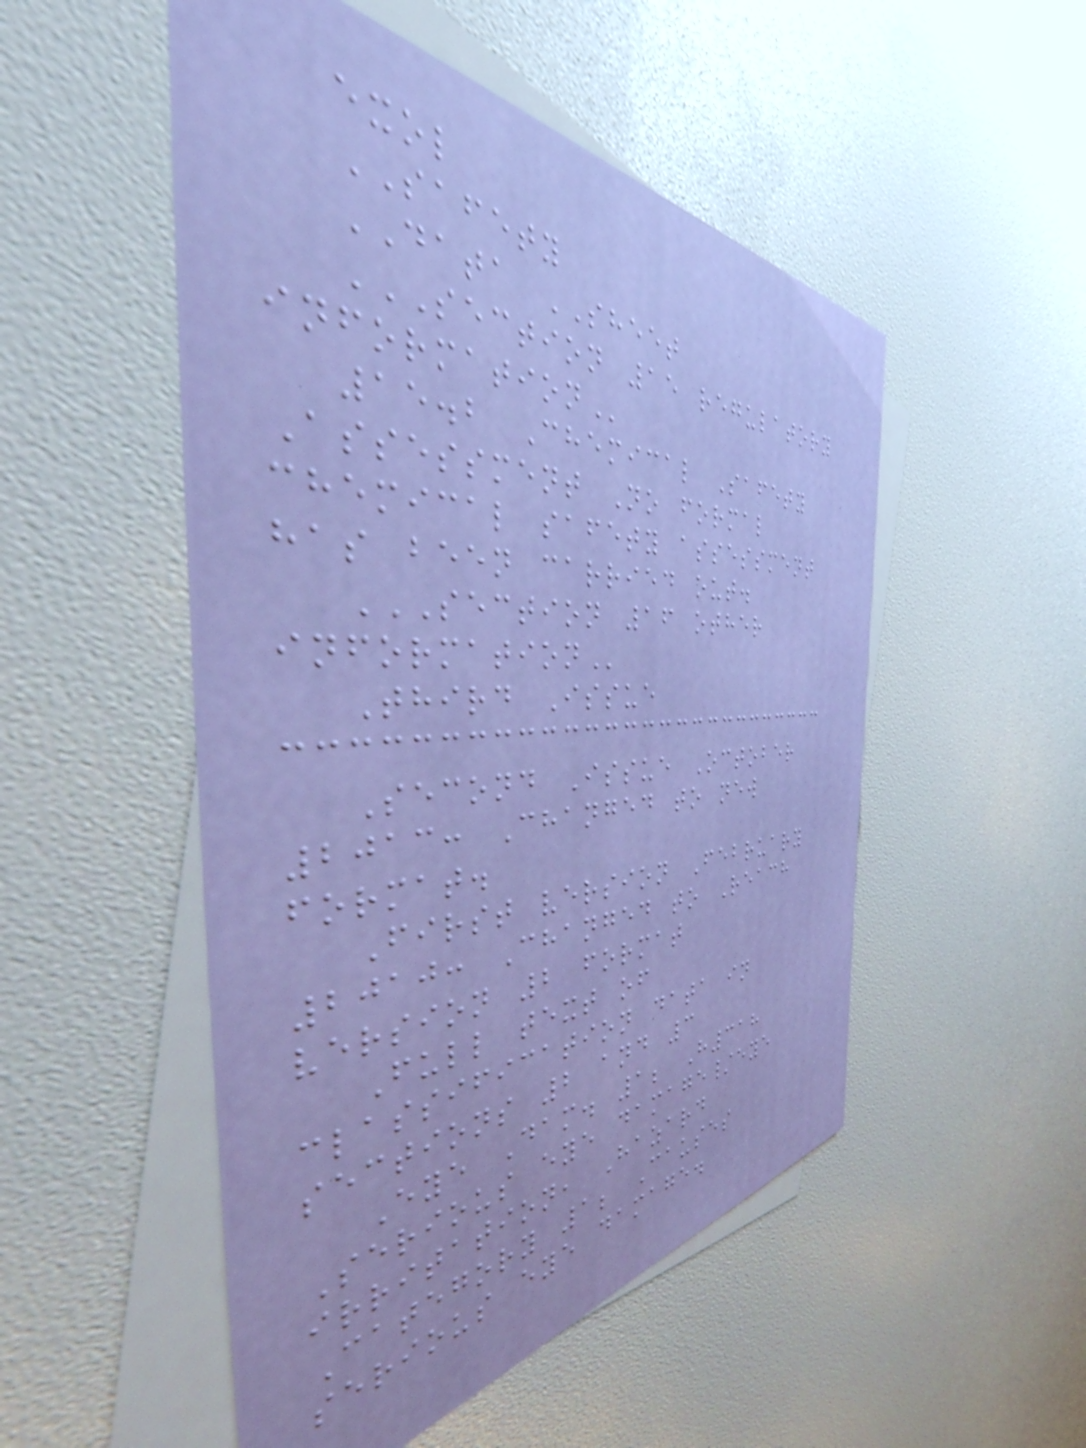exol
SAFETY
DATA SHEET
SECTION 15 REGULATORY
INFORMATION
15.2 Chemical Safety
Assessment No formal
chemical safety assessment
has been carried out.
SECTION 16 OTHER
INFORMATION
Third Issue
Second Issue October
2013: Changed to new
format.
First version February
2010: Changed to Reach
version 2 format
Full text of
classification data in
sections 2 and 3
Eye Dam. 1; H318
Serious eye damage/eye
irritation, Hazard
Category 1; Causes
serious eye damage.
